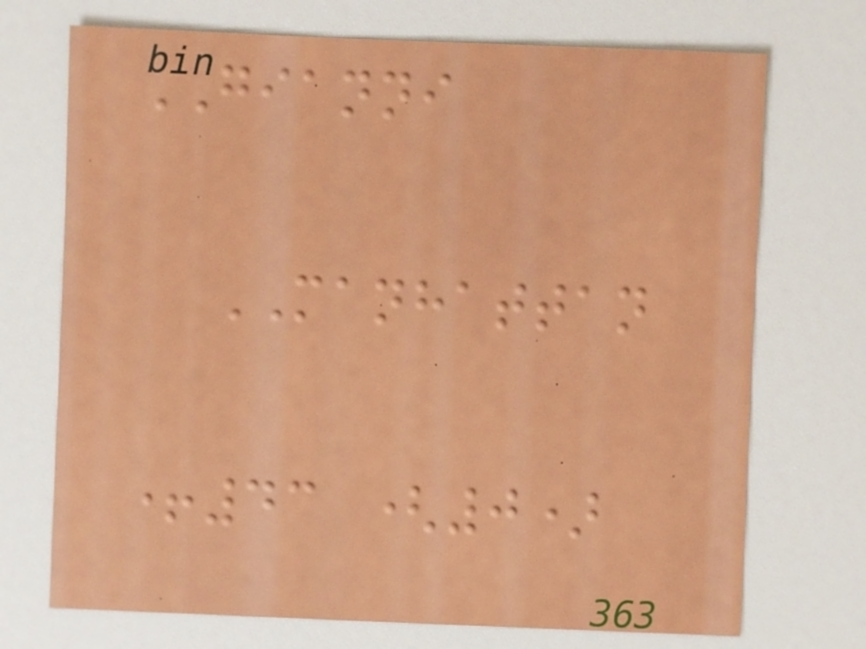GIANNI
MANHATTAN
+43 (0)
